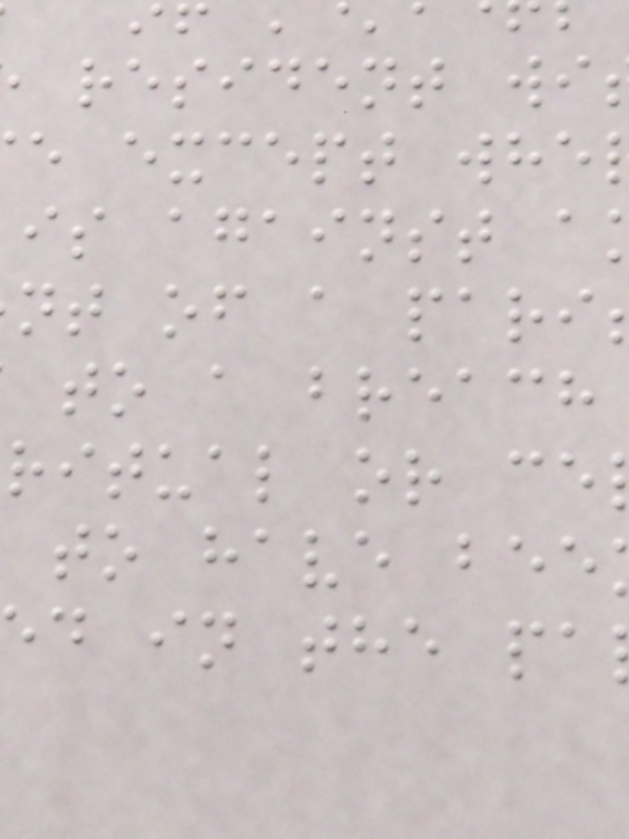resident wi
e except whe
is against a
nt of a pari
to a breach
ritual or ce
to have bee
d in the pa
